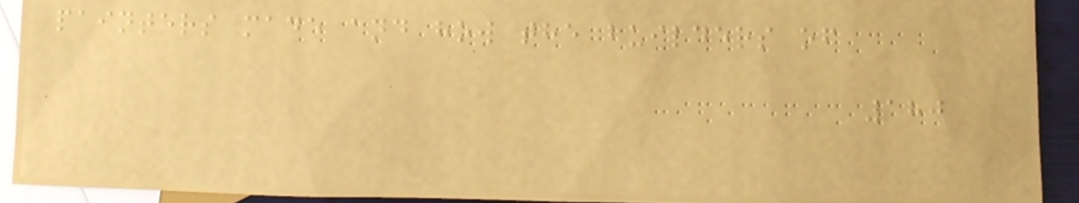painters made and how the builders of
180
